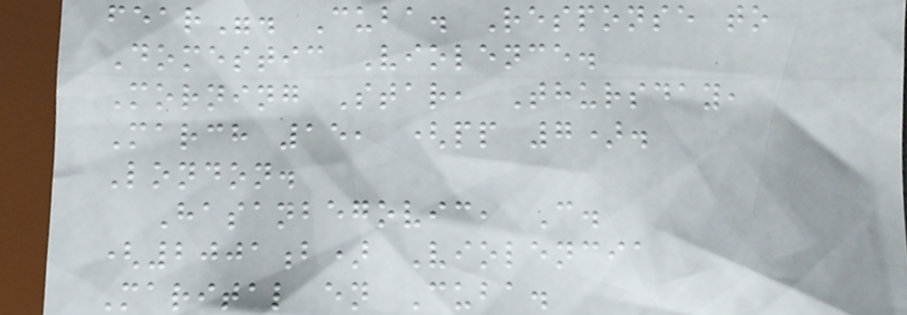fear". Cuba. Response to
Domestic Violence.
Morning Star, Thursday,
March 15, (pp 7).
London.
Hasanbegovic, C.
(2001b) Violencia
Marital en Cuba.
